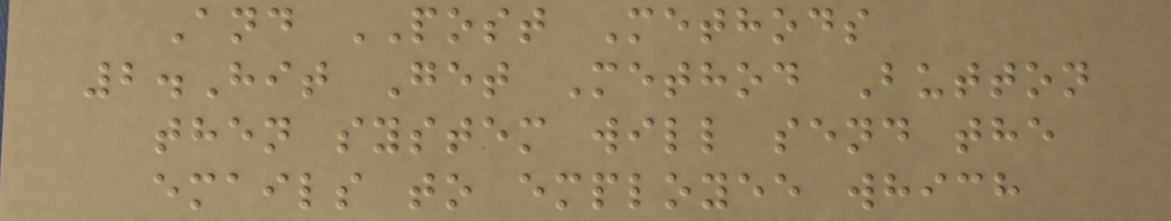And POST Methods
2.Hit Get Method Button
then system will send the
emails to employee which
